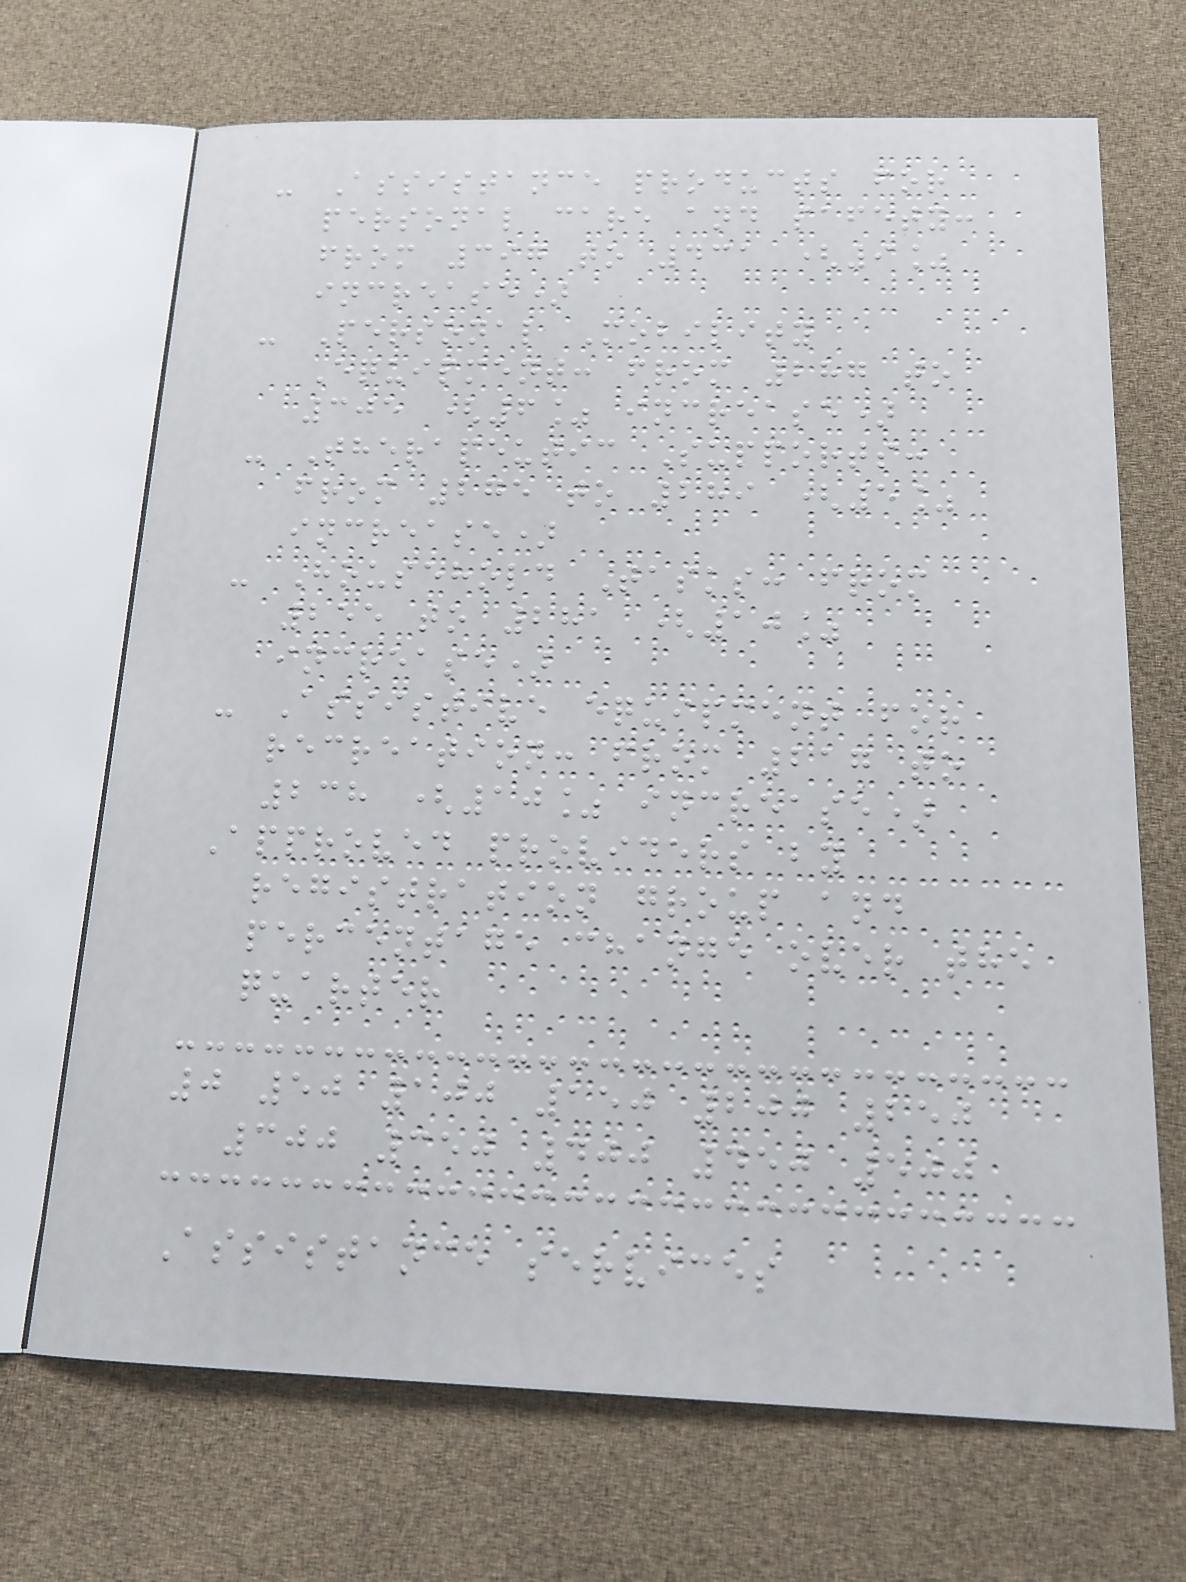- Assistance products for
personal care and safety:
from 397 to 431 (9%
increase)
- Personal Mobility
Equipment: from 287 to
305 (6% increase)
- Therapeutic Supports:
from 275 to 289 (5%
increase)
- Household Tasks: from
255 to 281 (10%
increase)
- Assistive equipment for
recreation: from 217 to
238 (10% increase)
Approved providers by
registration group and
percentage change over the
quarter
0 50 100 150 200 250
300 350 400 450 500
Assistance services
